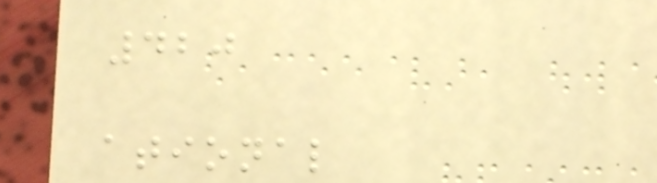420
ational
